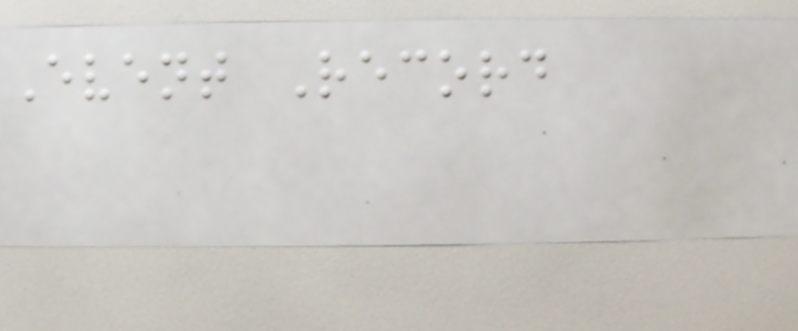Event Record
